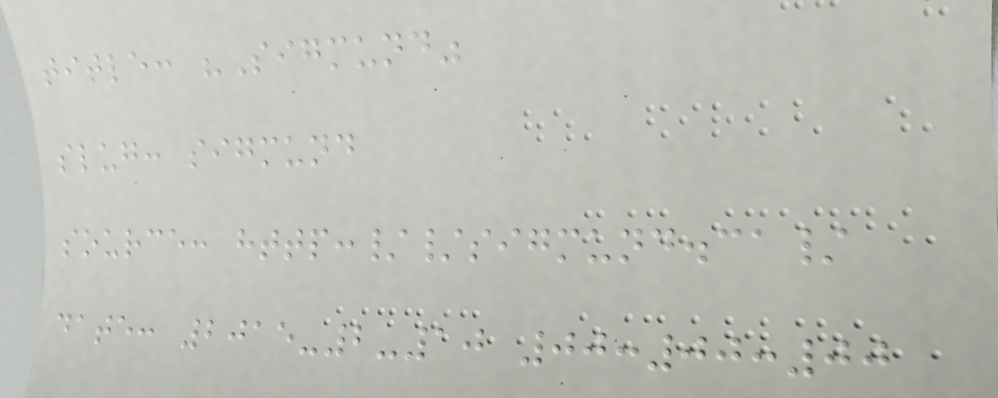title: "Sigmund"
slug: sigmund
source: http://sigmund.ca/
date: 2015-2-10 00:00:00
